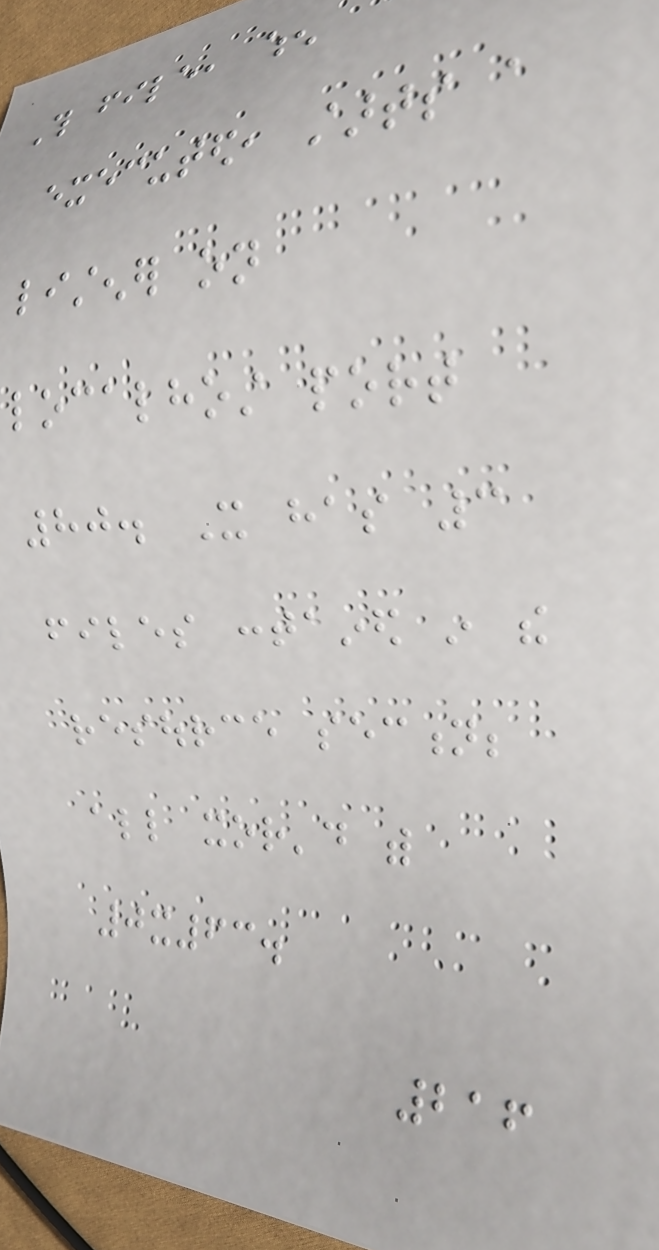This file, when
executed, starts a
listener on
localhost port
80. It has 3
files contained in the
resource section;
all xor'd with
0x63.
216
